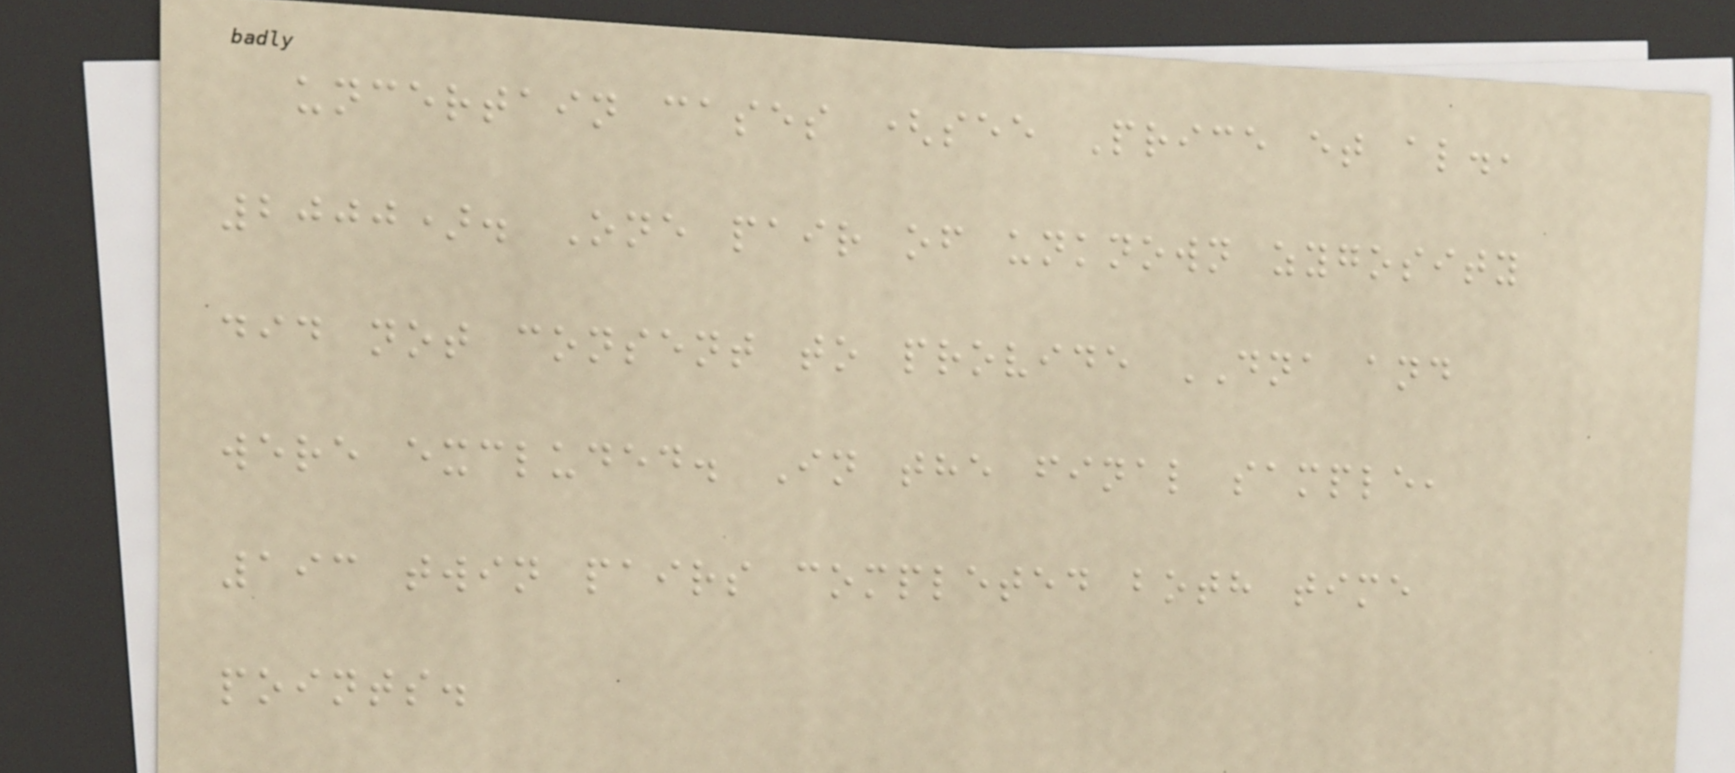uncertain cases (see Price et al.,
2000). One pair of unknown zygosity
did not consent to provide DNA and
were excluded. In the final sample,
193 twin pairs completed both time
points.
